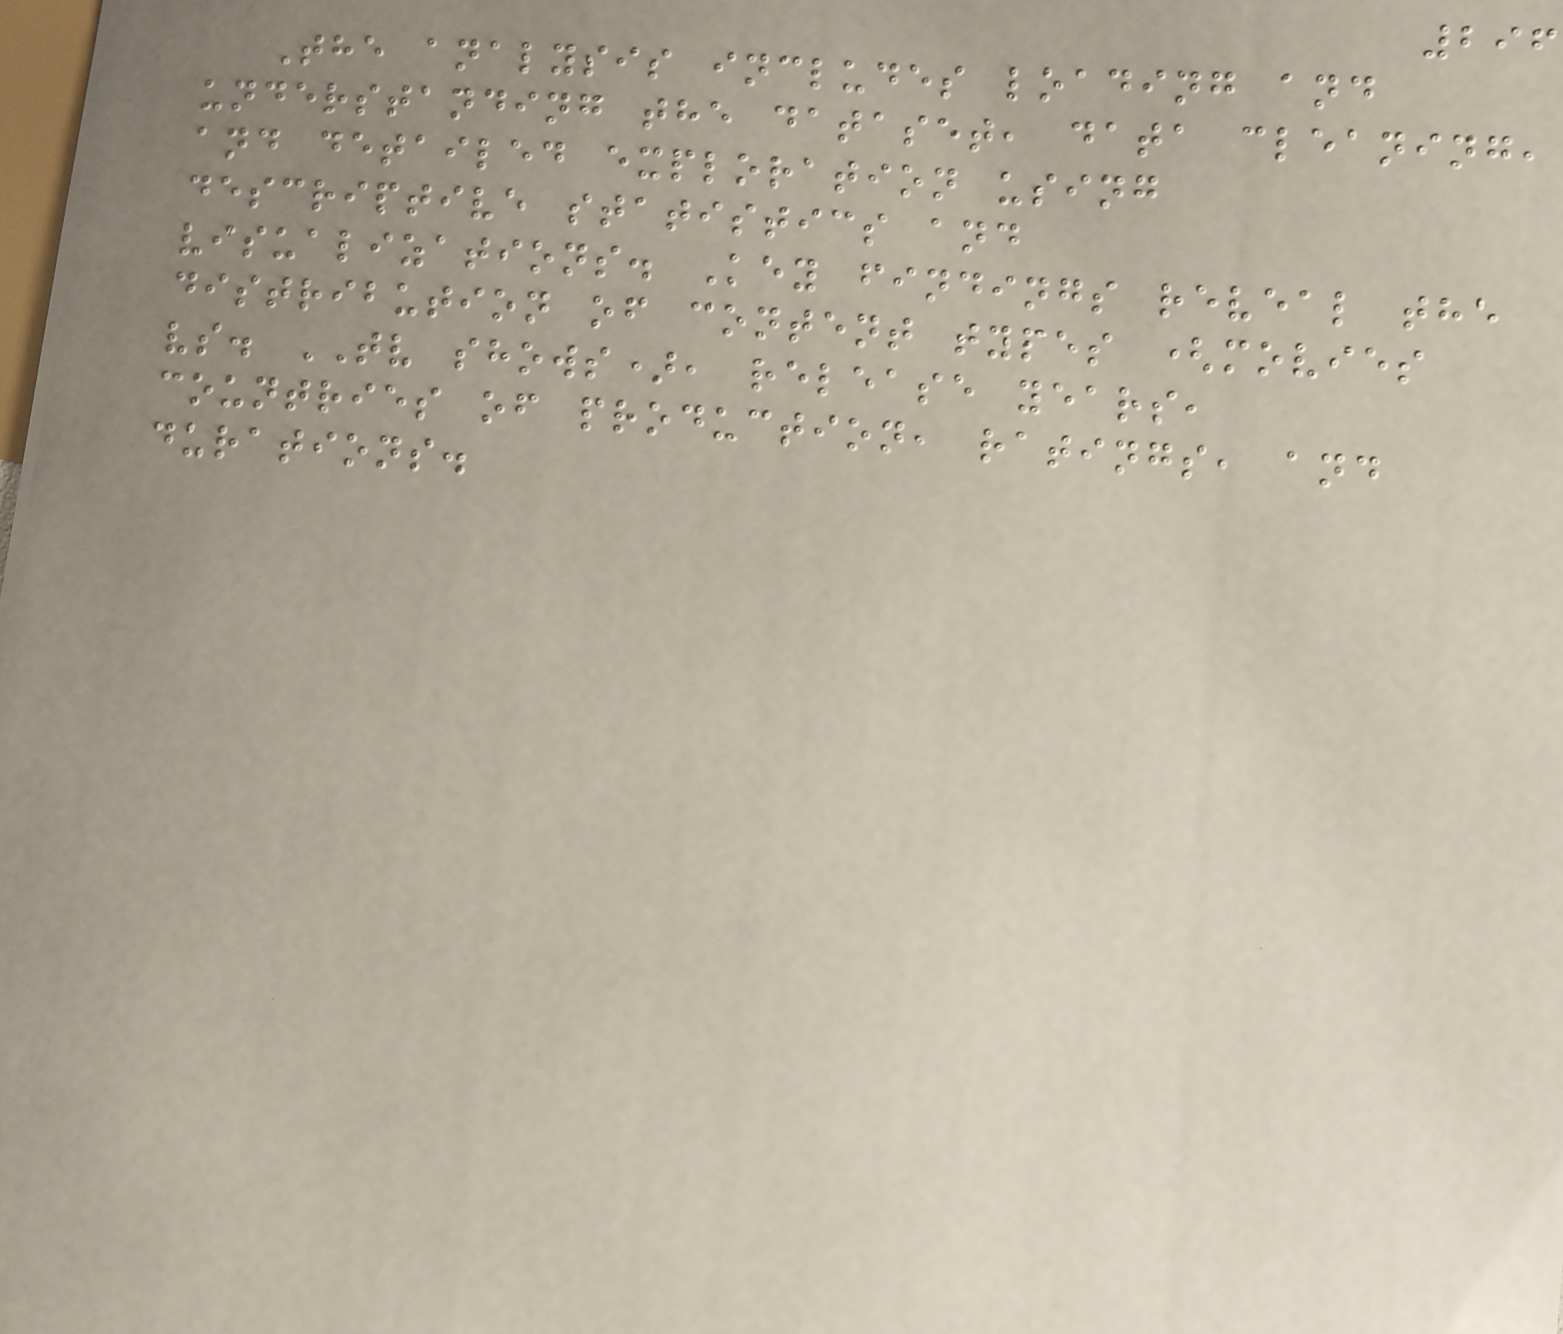296
The analysis includes loading and
understanding the dataset, data cleaning,
and detailed exploration using
descriptive statistics and
visualizations. Key findings reveal the
distribution of content types (movies
vs. TV shows), release years,
countries of production, ratings, and
durations.
